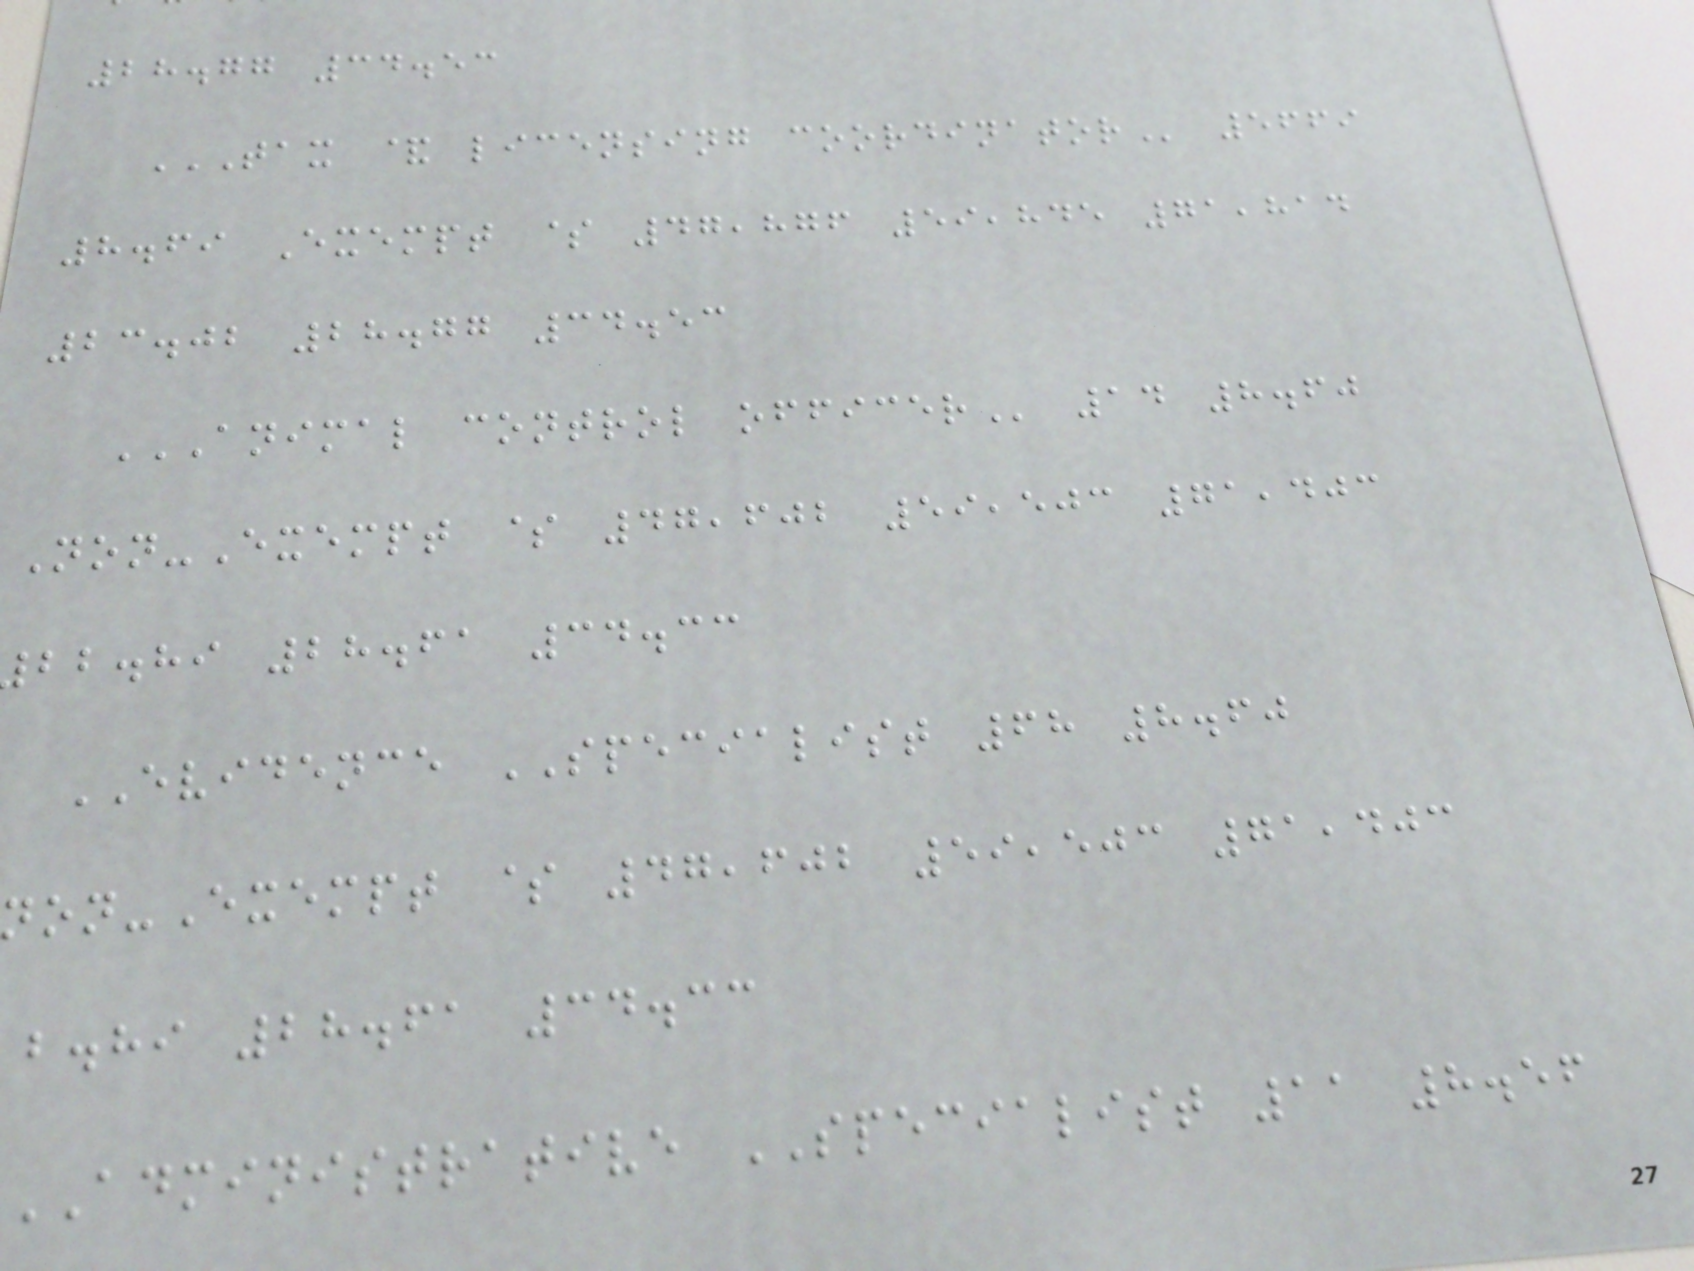28.77 34.53
TAX & LICENSING COORDINATOR 5669
8.69 Exempt $ 47,876 59,845 71,814
23.02 28.77 34.53
ANIMAL CONTROL OFFICER 14 8.60
Non-Exempt $ 47,602 59,503 71,403
bb.hi 28.61 34.33
EVIDENCE SPECIALIST 68 8.60
on-Exempt $ 47,602 59,503 71,403
b.hi 28.61 34.33
ADMINISTRATIVE SPECIALIST 11 8.56
